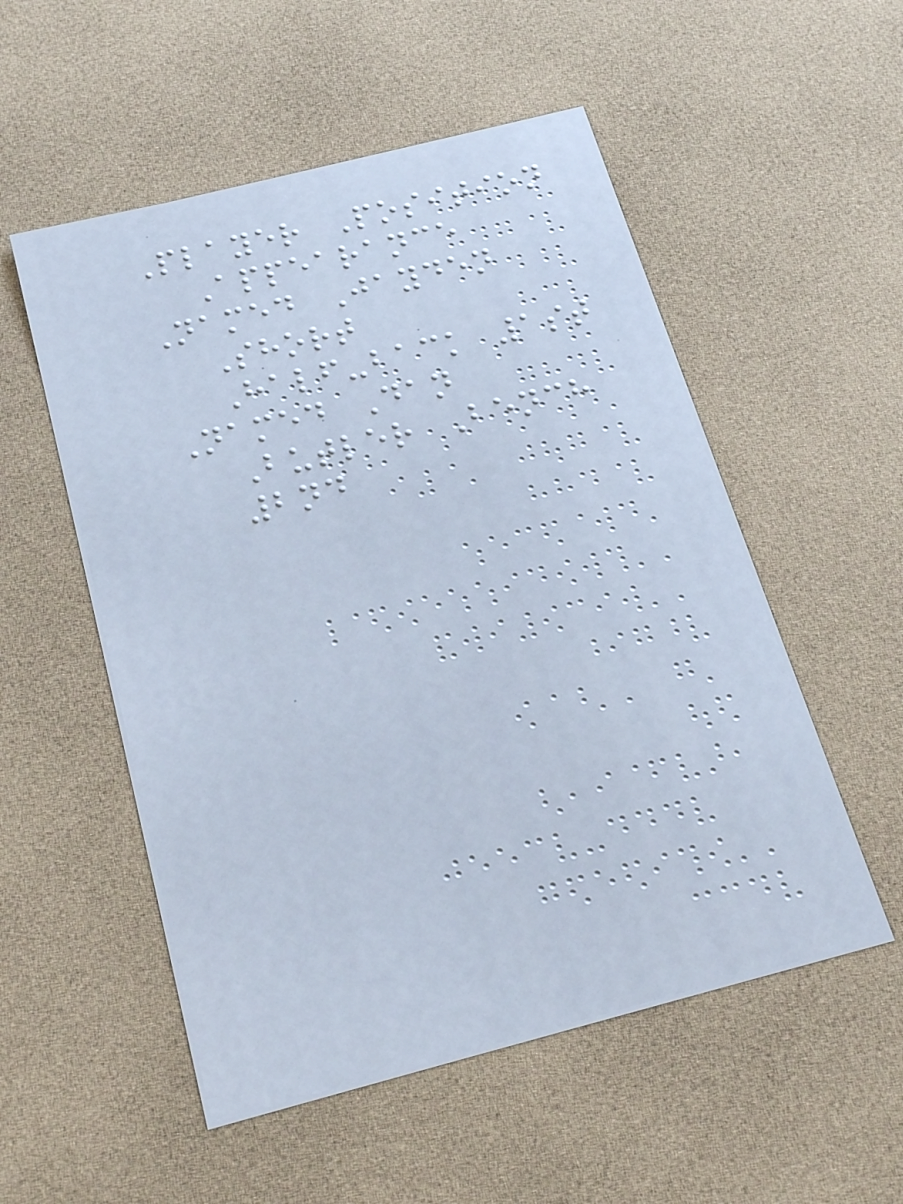Player Position
Appearance
Named Jayden
Short
Half-back 1st
Named Dan
Butler Bench
2nd
